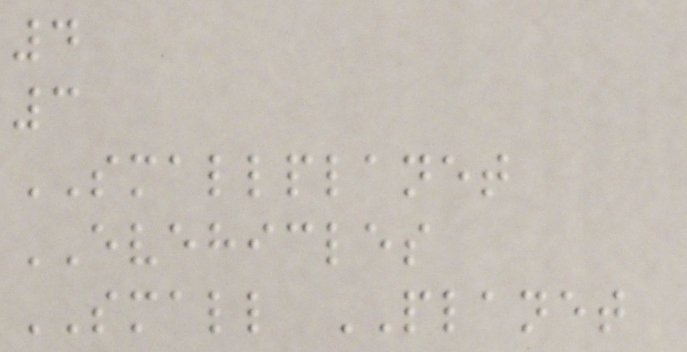4
3
SMALLPLANET
EVEHICLES
SMALL PLANET
